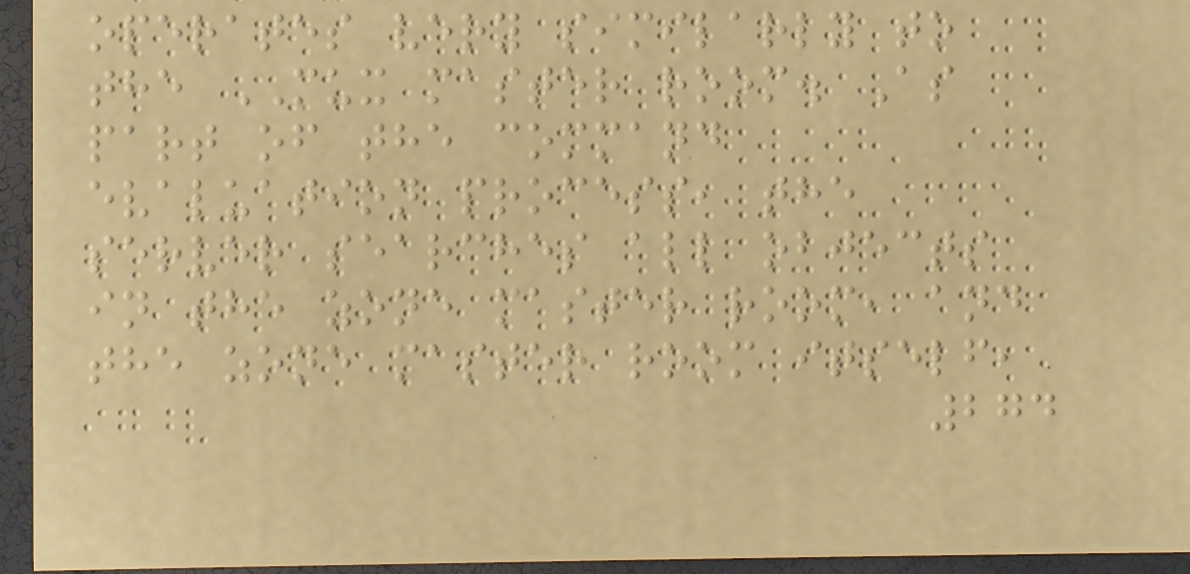operates very similarly to
the MUX master room. As
part of the command
evaluation process, the
server searches all objects
in the zone master room, and
the zone master room itself,
274
